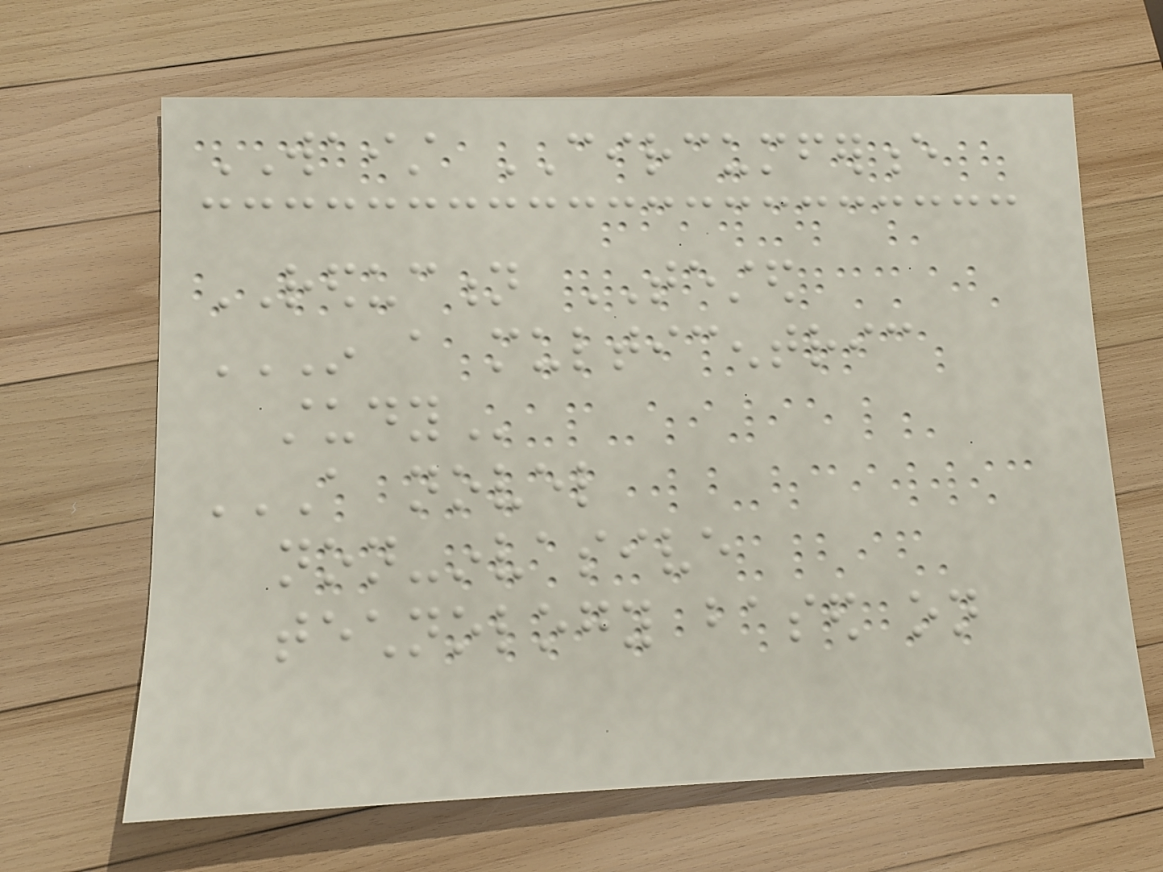WAIST CIRCUMFERENCE
REDUCTION TESTED
IN A MULTICENTRIC
STUDY
A NOVEL
NON-INVASIVE
TECHNOLOGY BASED ON
